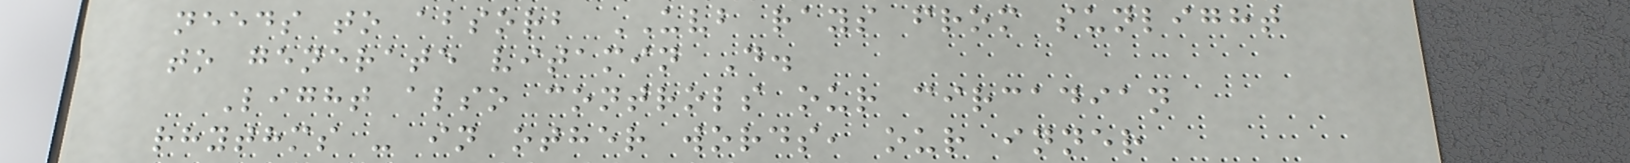needs to absorb UVB rays from sunlight
to generate vitamin D.
Light also controls our circadian
rhythms - in other words, our inner
